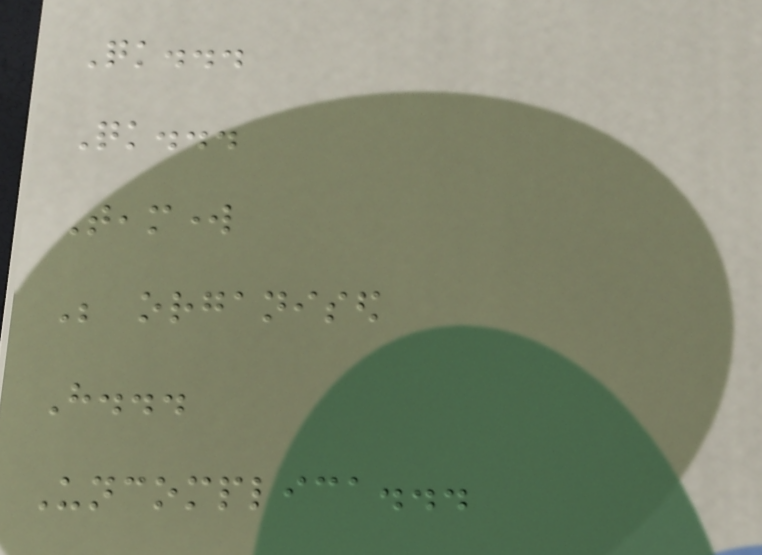Quick...
Quick...
Teamwork
Be organised
Have...
Uncomplica...
